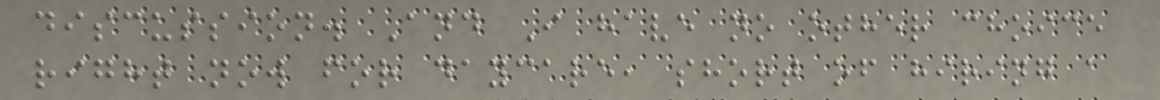discussion. And I have no other choice
right now for daycare, short of hiring a
